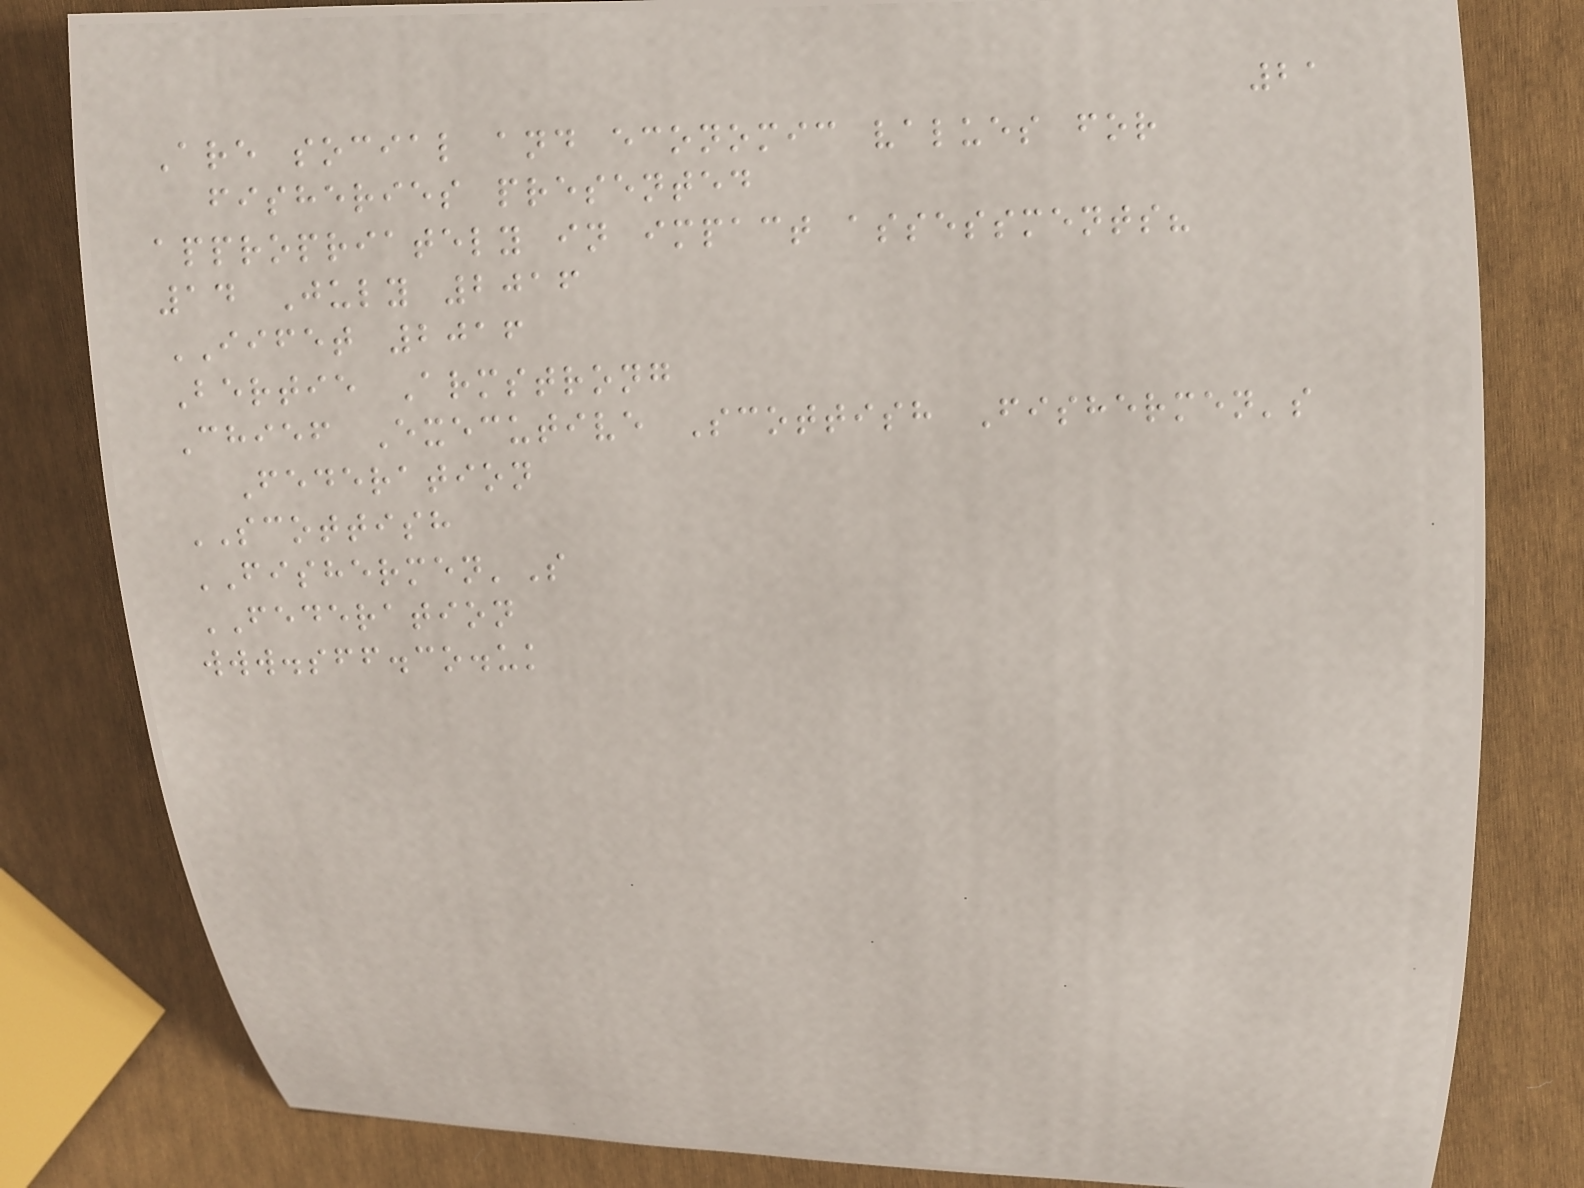21
Are social and economic values for
fisheries presented
appropriately in impact assessments?
14 July 2016
IIFET 2016
Bertie Armstrong
Chief Executive Scottish Fishermen's
Federation
SCOTTISH
FISHERMEN'S
FEDERATION
www.sff.co.uk
